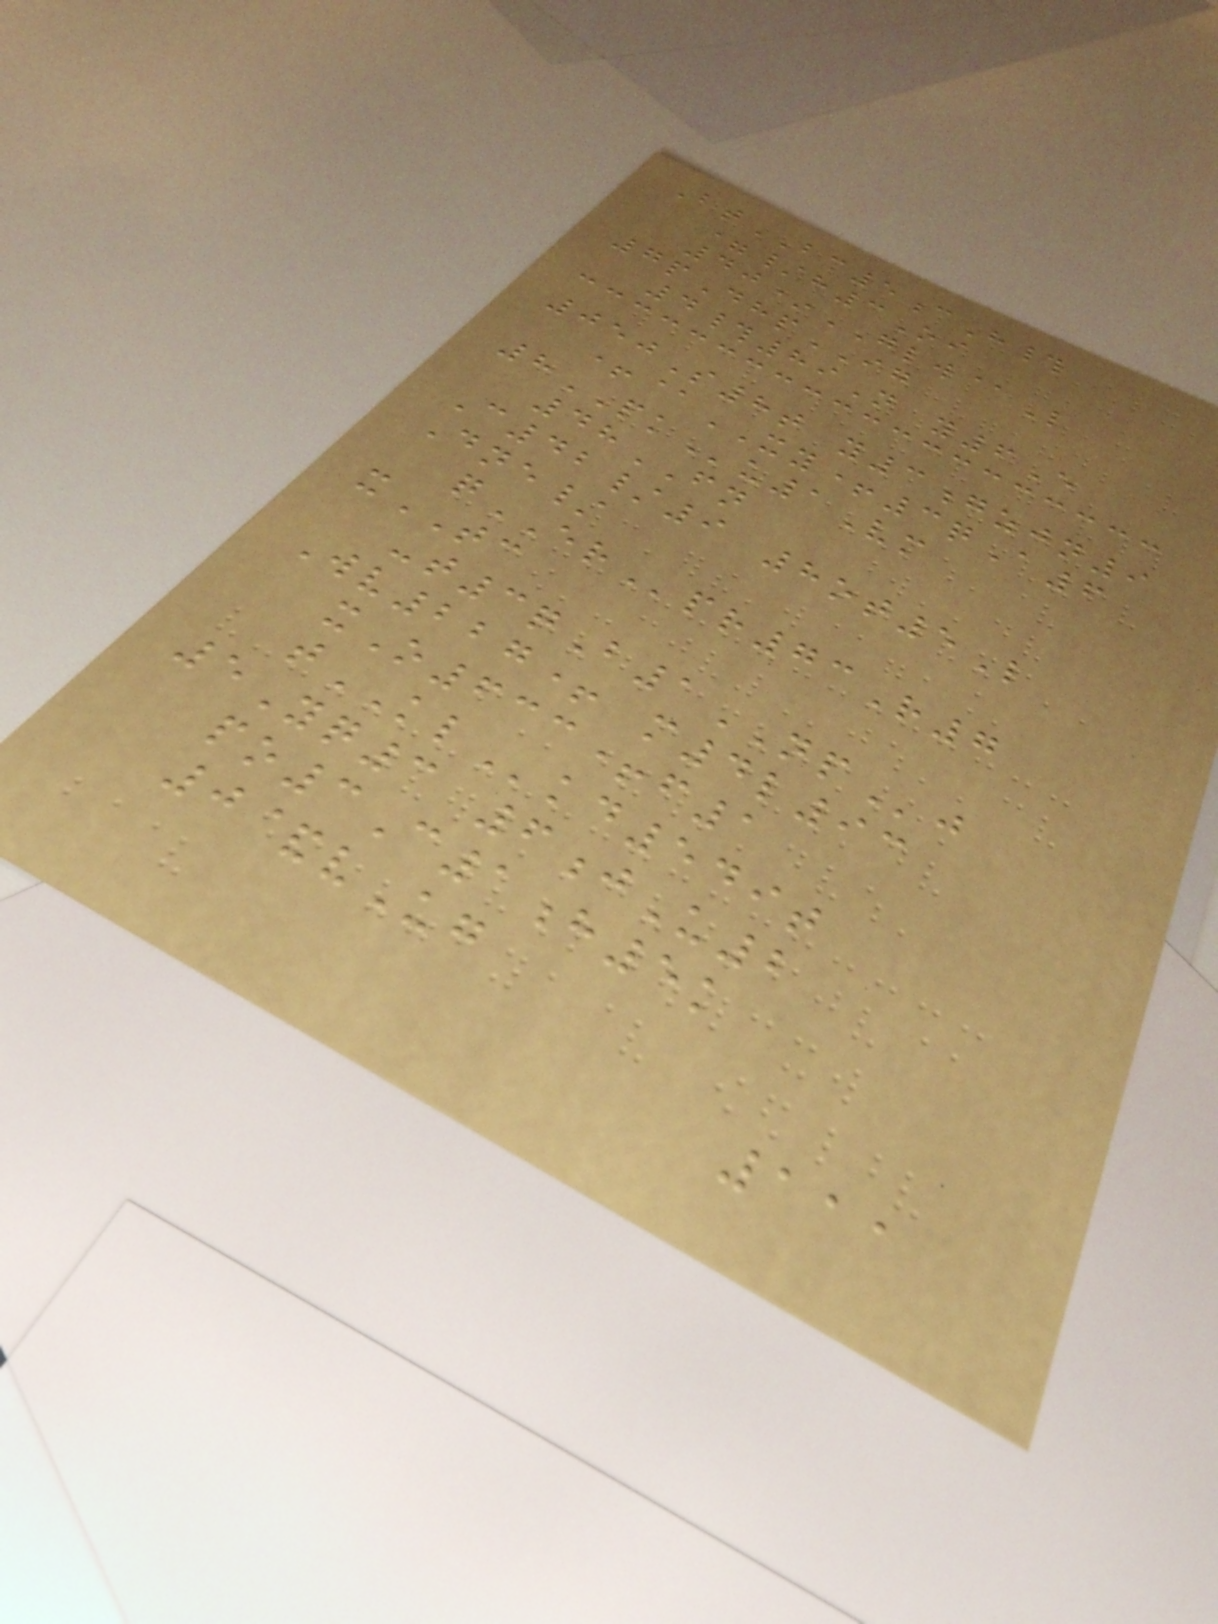BtBC5cH#
=/h3Oi
40*GLW@L
7pDhpIG
4#89N y6E
050S8t y3gzjn9
+@XY+3qA6
8PKu1Vm
48FN
C42/9 8ot5L
Dne/
qERpr73R7
xTC
-t3qB1NPj
Wv227+ m4l93
xO633+f1
tKLkd549t
5Yq3 6jU2
po3C1h5k
0&vUg
111
